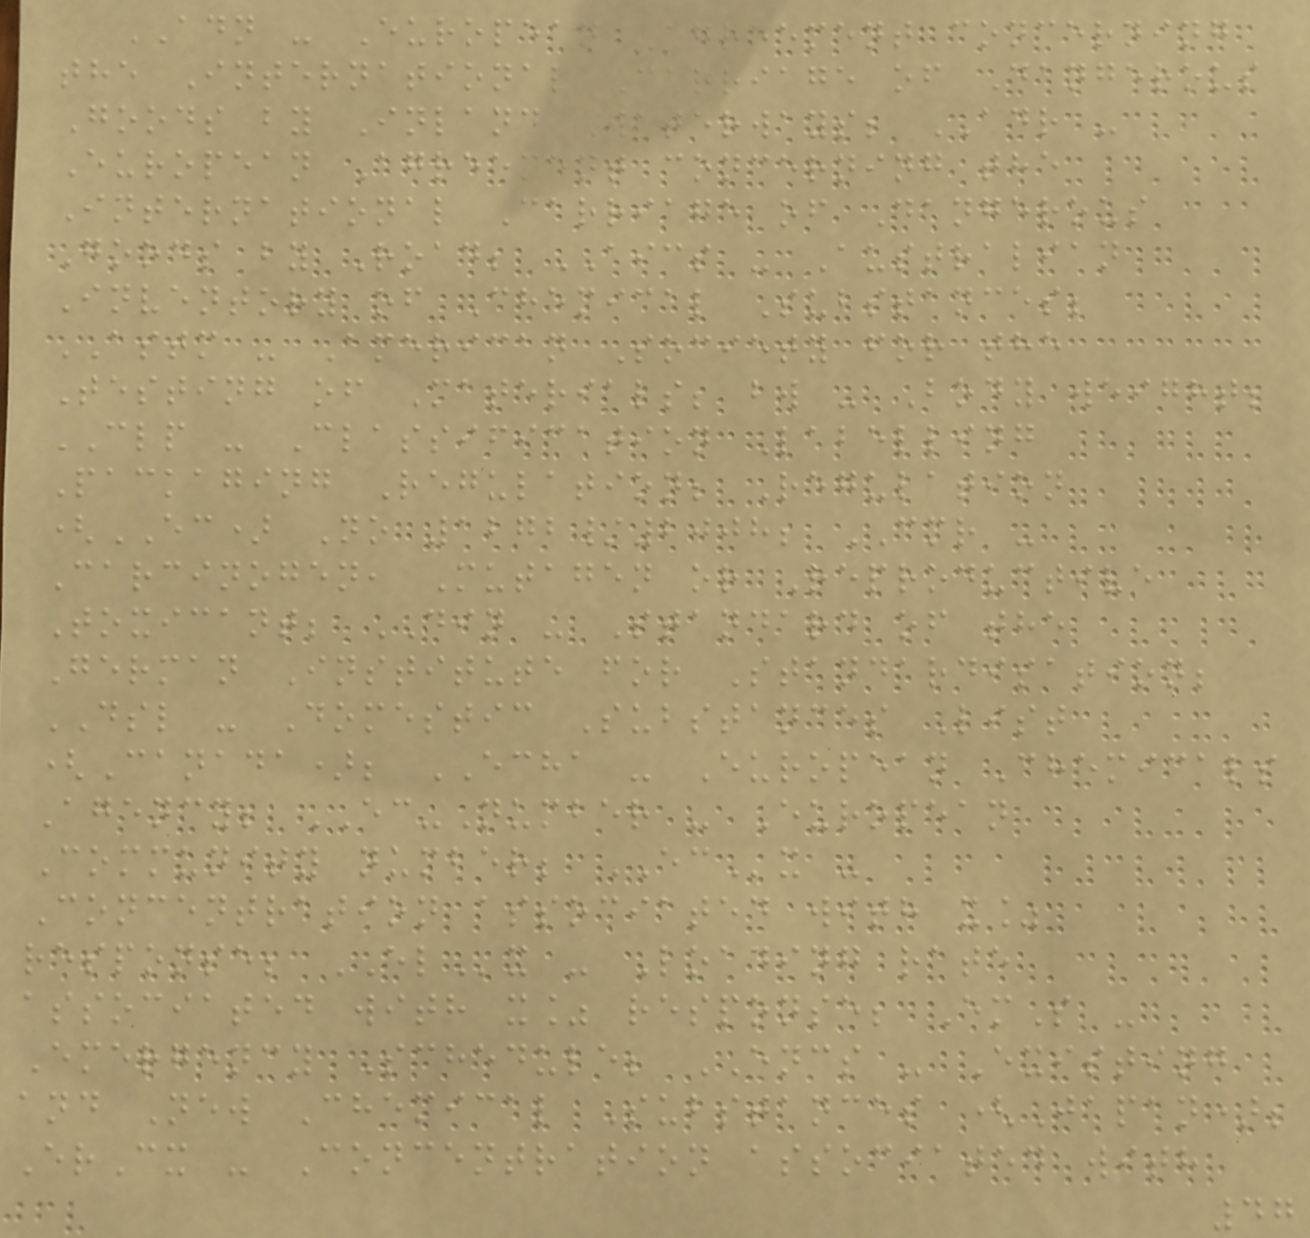ADN - European Agreement concerning
the International Carriage of Dangerous
Goods by Inland Waterways; ADR -
European Agreement concerning the
International Carriage of Dangerous
Goods by Road; AICS - Australian
Inventory of Chemical Substances;
ASTM - American Society for the
Testing of Materials; bw - Body weight;
CLP - Classification Labelling
Packaging Regulation; Regulation
(EC) No 1272/2008; CMR -
Carcinogen, Mutagen or Reproductive
Toxicant; DIN - Standard of the
German Institute for Standardisation;
DSL - Domestic Substances List
(Canada); ECHA - European Chemicals
Agency; EC-Number - European
Community number; ECx -
Concentration associated with x%
response; ELx - Loading rate
associated with x% response; EmS -
Emergency Schedule; ENCS - Existing
and New Chemical Substances (Japan);
ErCx - Concentration associated with
47
